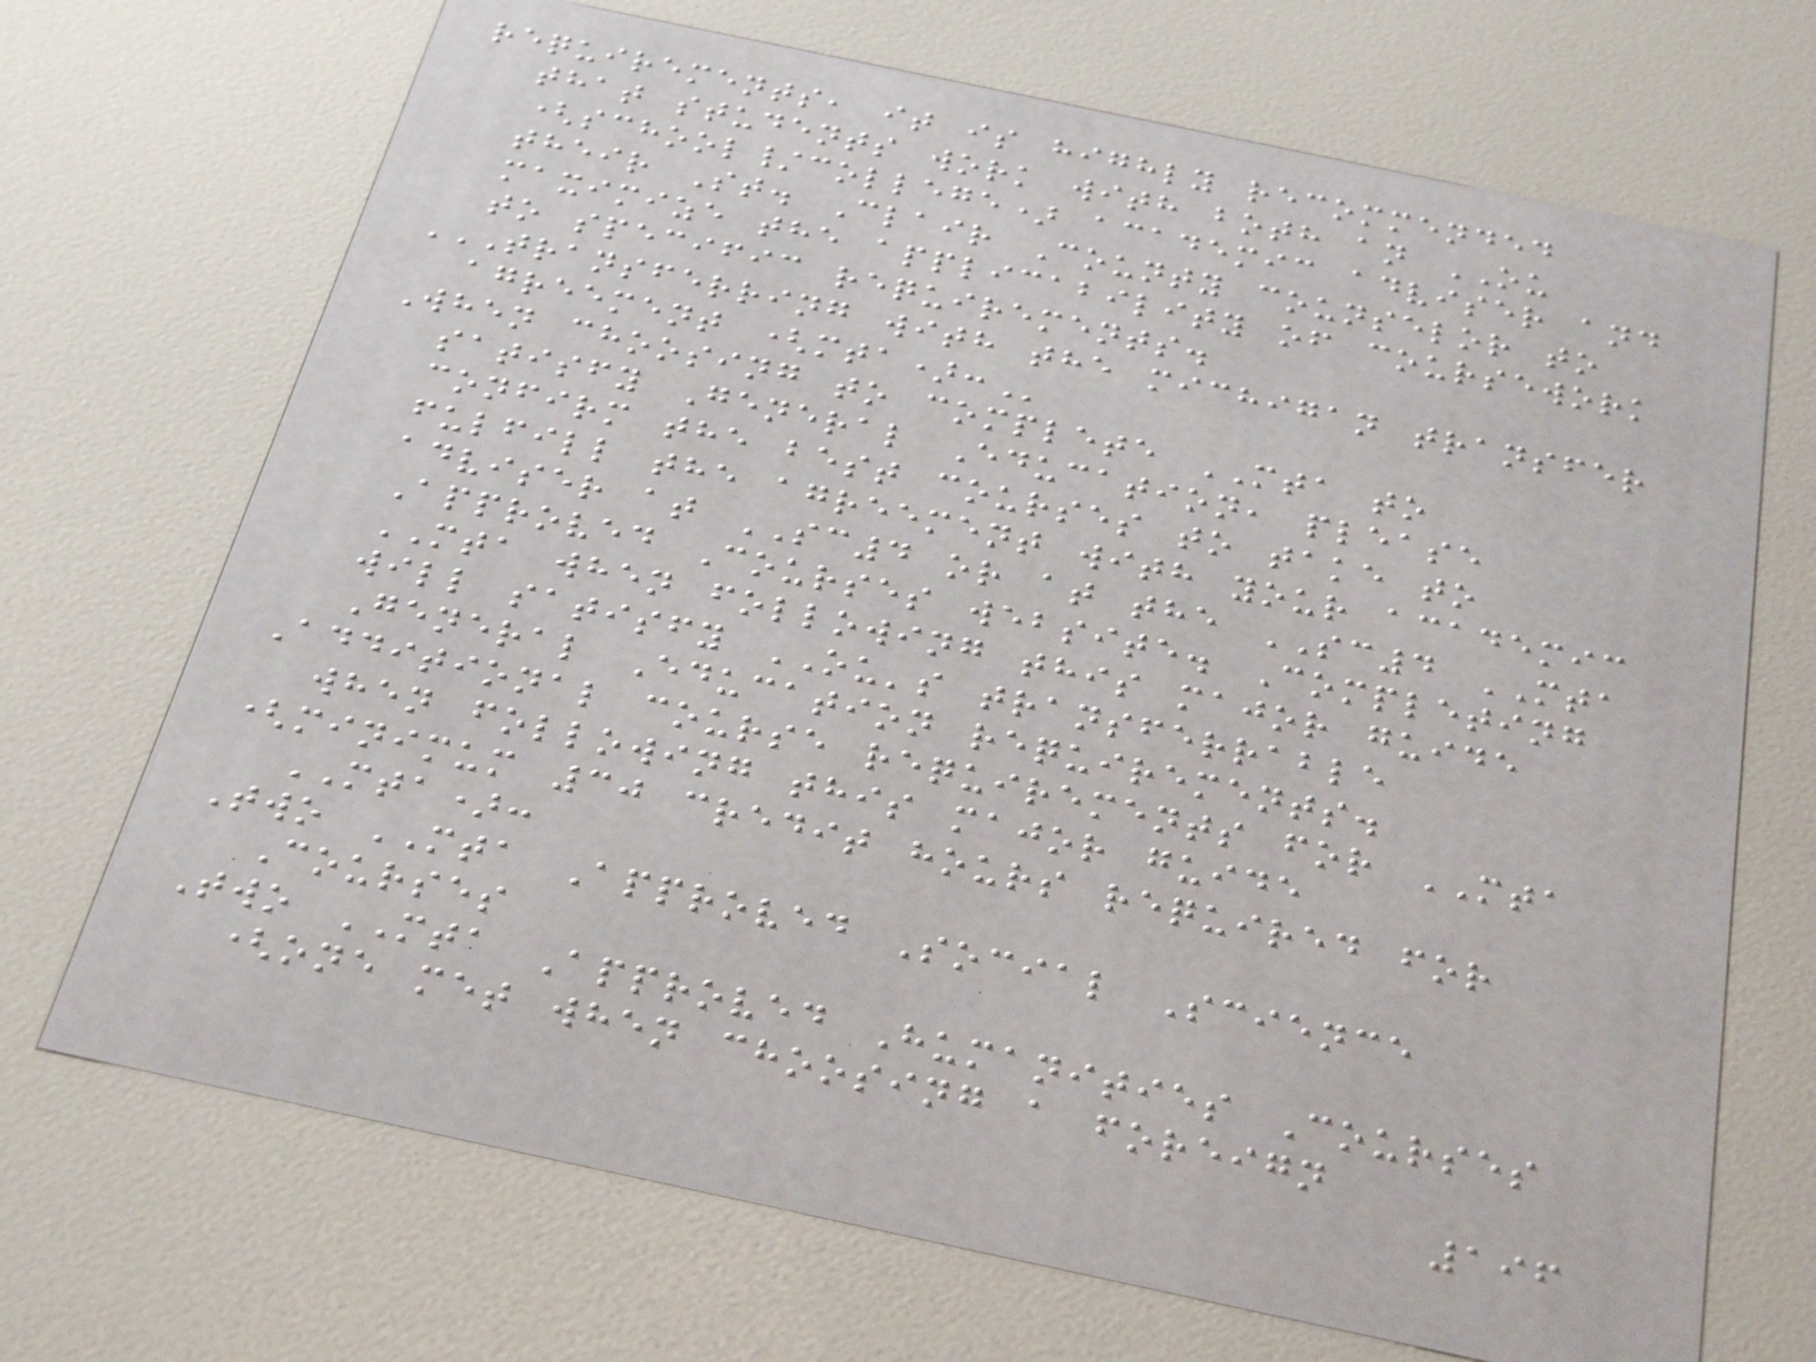requirements, it is highly recommended
that students work with both an OU
(school/college) academic adviser and
their St. Clair County counselor to
maximize the applicability of coursework
to specific requirements.
TRANSFERRING WITH THE MICHIGAN TRANSFER
AGREEMENT (MTA):
When choosing to complete MTA to
satisfy General Education, please
confirm the best courses to take to
fulfill the agreement with your academic
adviser at SC4 or at the SC4 MTA
Approved Courses website. Completing
MTA when following this major guide
will satisfy OU's transferrable
General Education requirements.
Additional course requirements for MTA
when following this major guide
(minimum 30 credit hours required for
MTA):
Two MTA Approved Social Science
Courses
Two MTA Approved Humanities Courses
(one met when choosing a foreign
196
